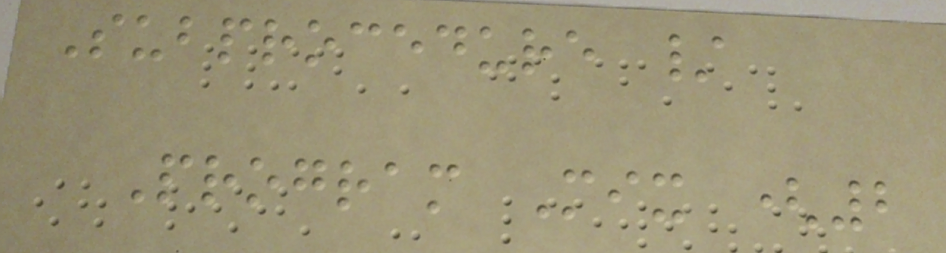Subprocedure /
Program Mix (2
